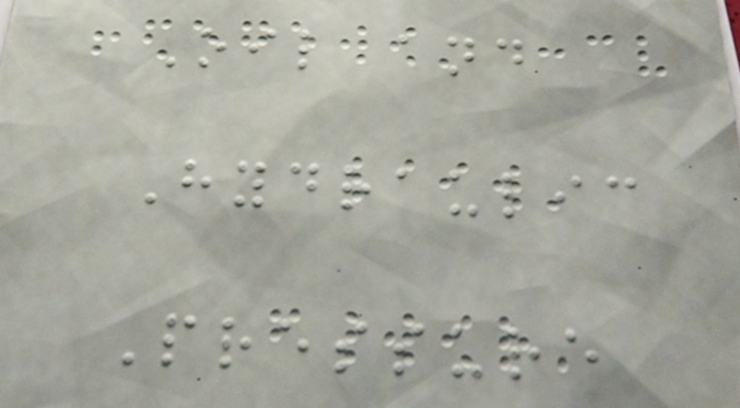Oil and
Hydraulic
Pressure
